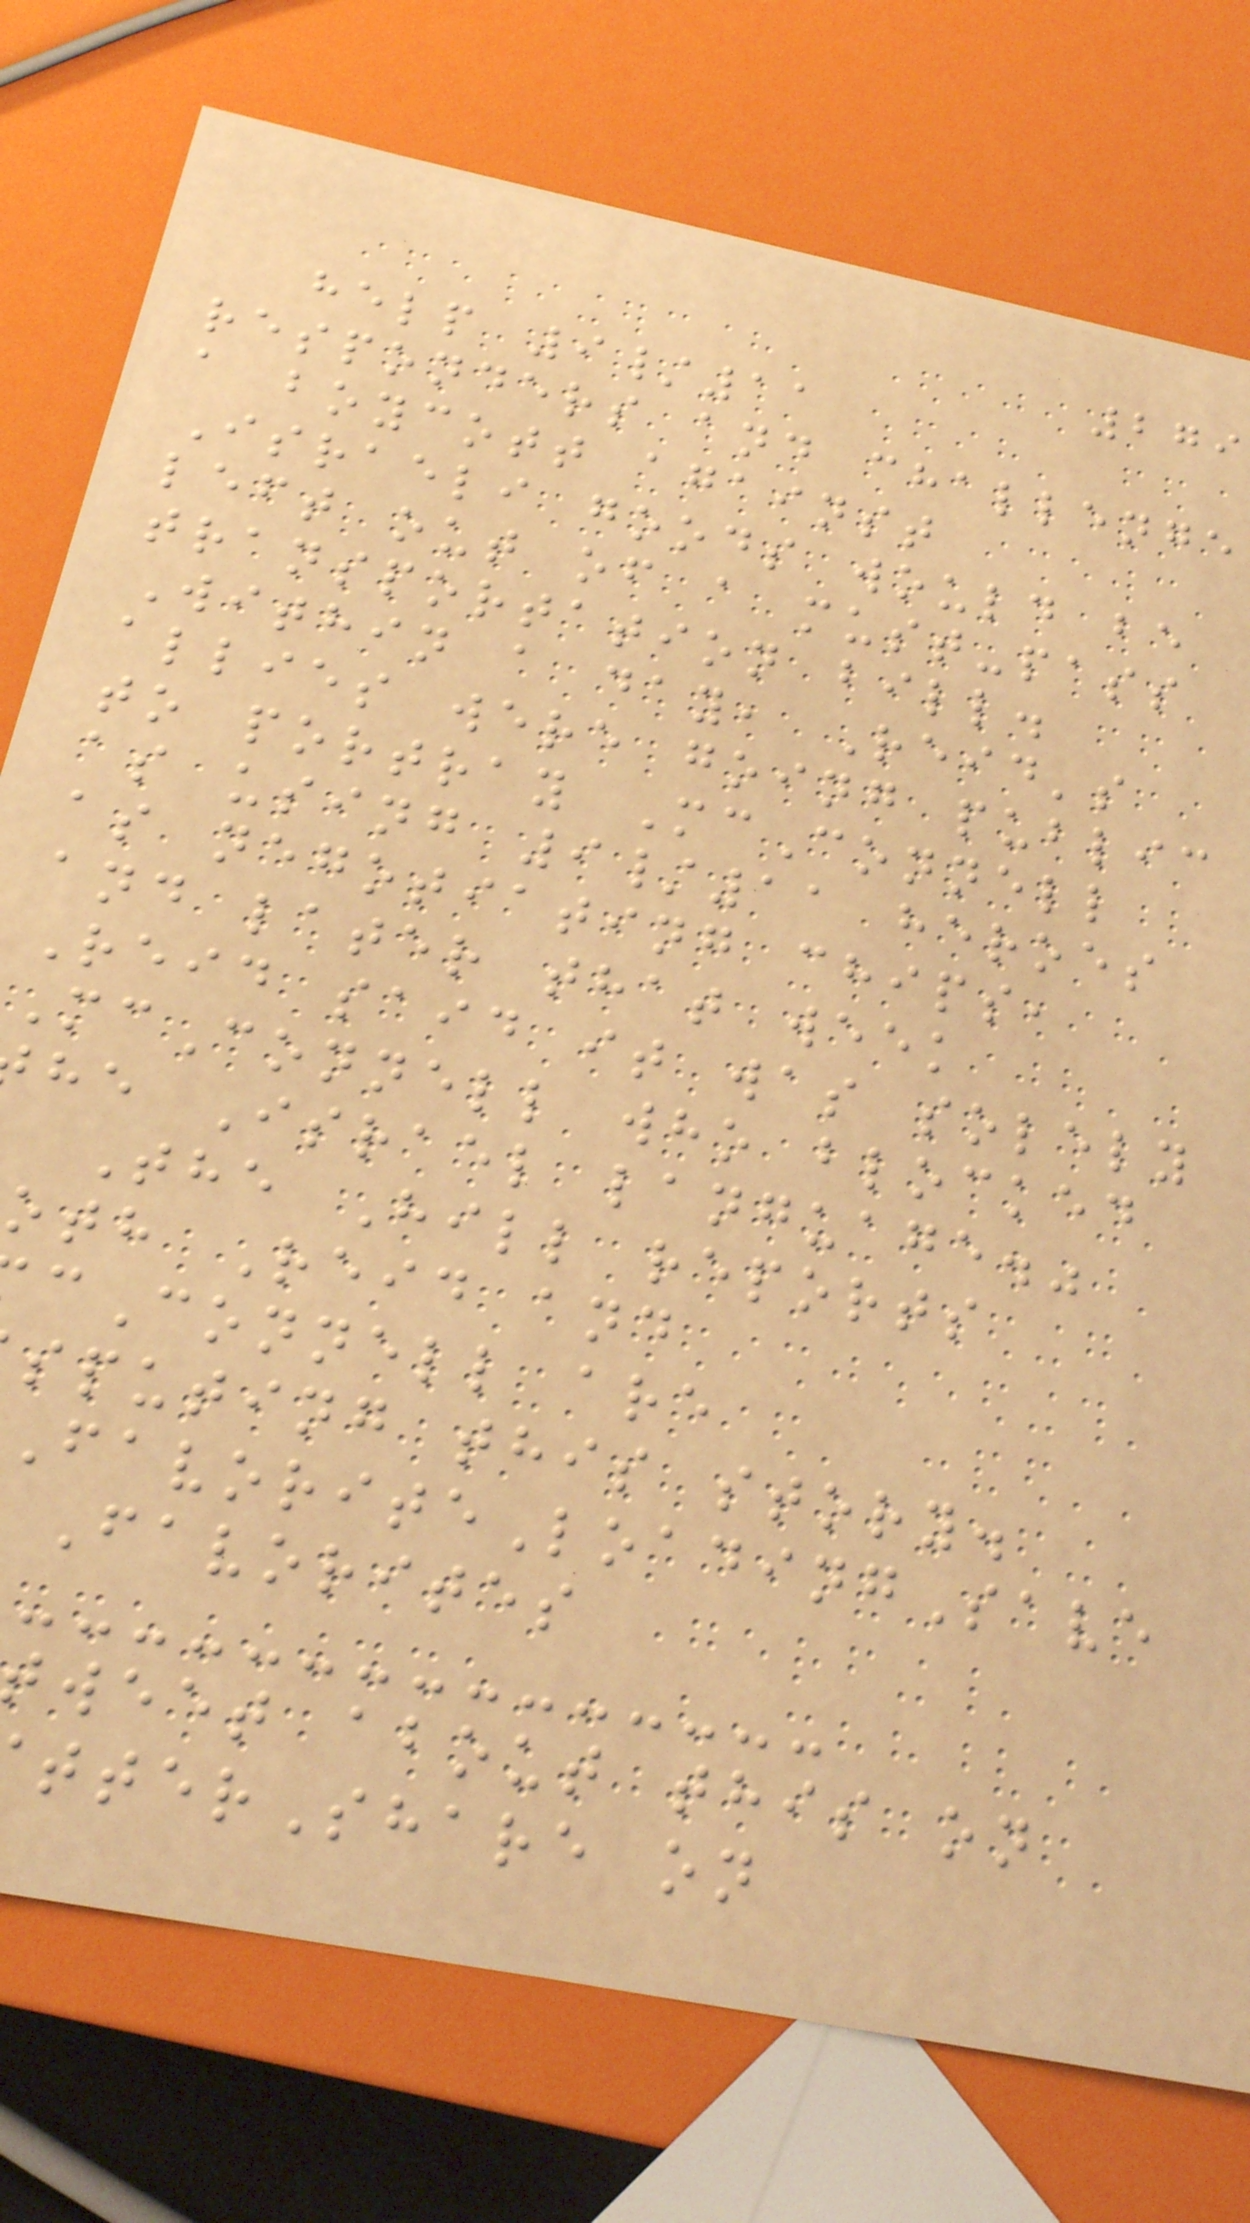279
help 9/11
responders and challenge
a boycott against
Israeli goods would be
left out of a must-pass
transportation bill.
Within a day, Reid's
allies were going public
to portray McConnell
as using 9/11 heroes
as negotiating chips,
and later that week
Reid said it was solely
McConnell who blocked
he Israel language."
The Hill reports
oth Reid and
cConnell are
sputing this story.
FavoriteLoadingSave
Favorites
weet about this on
tterShare on
